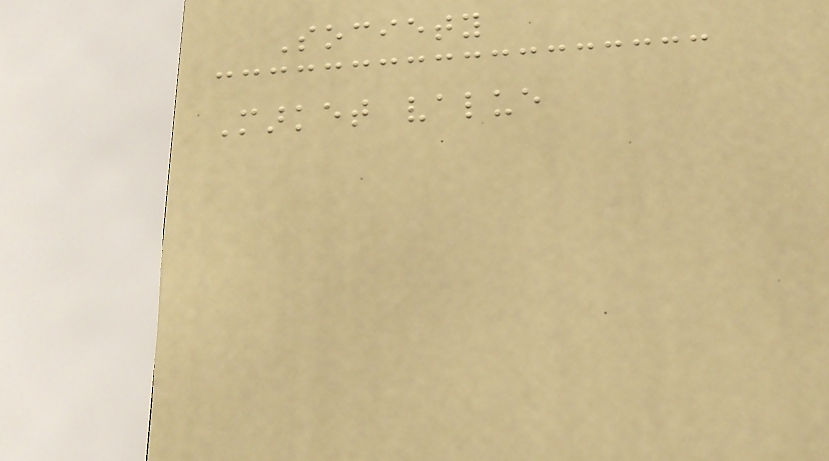Society
Market value
